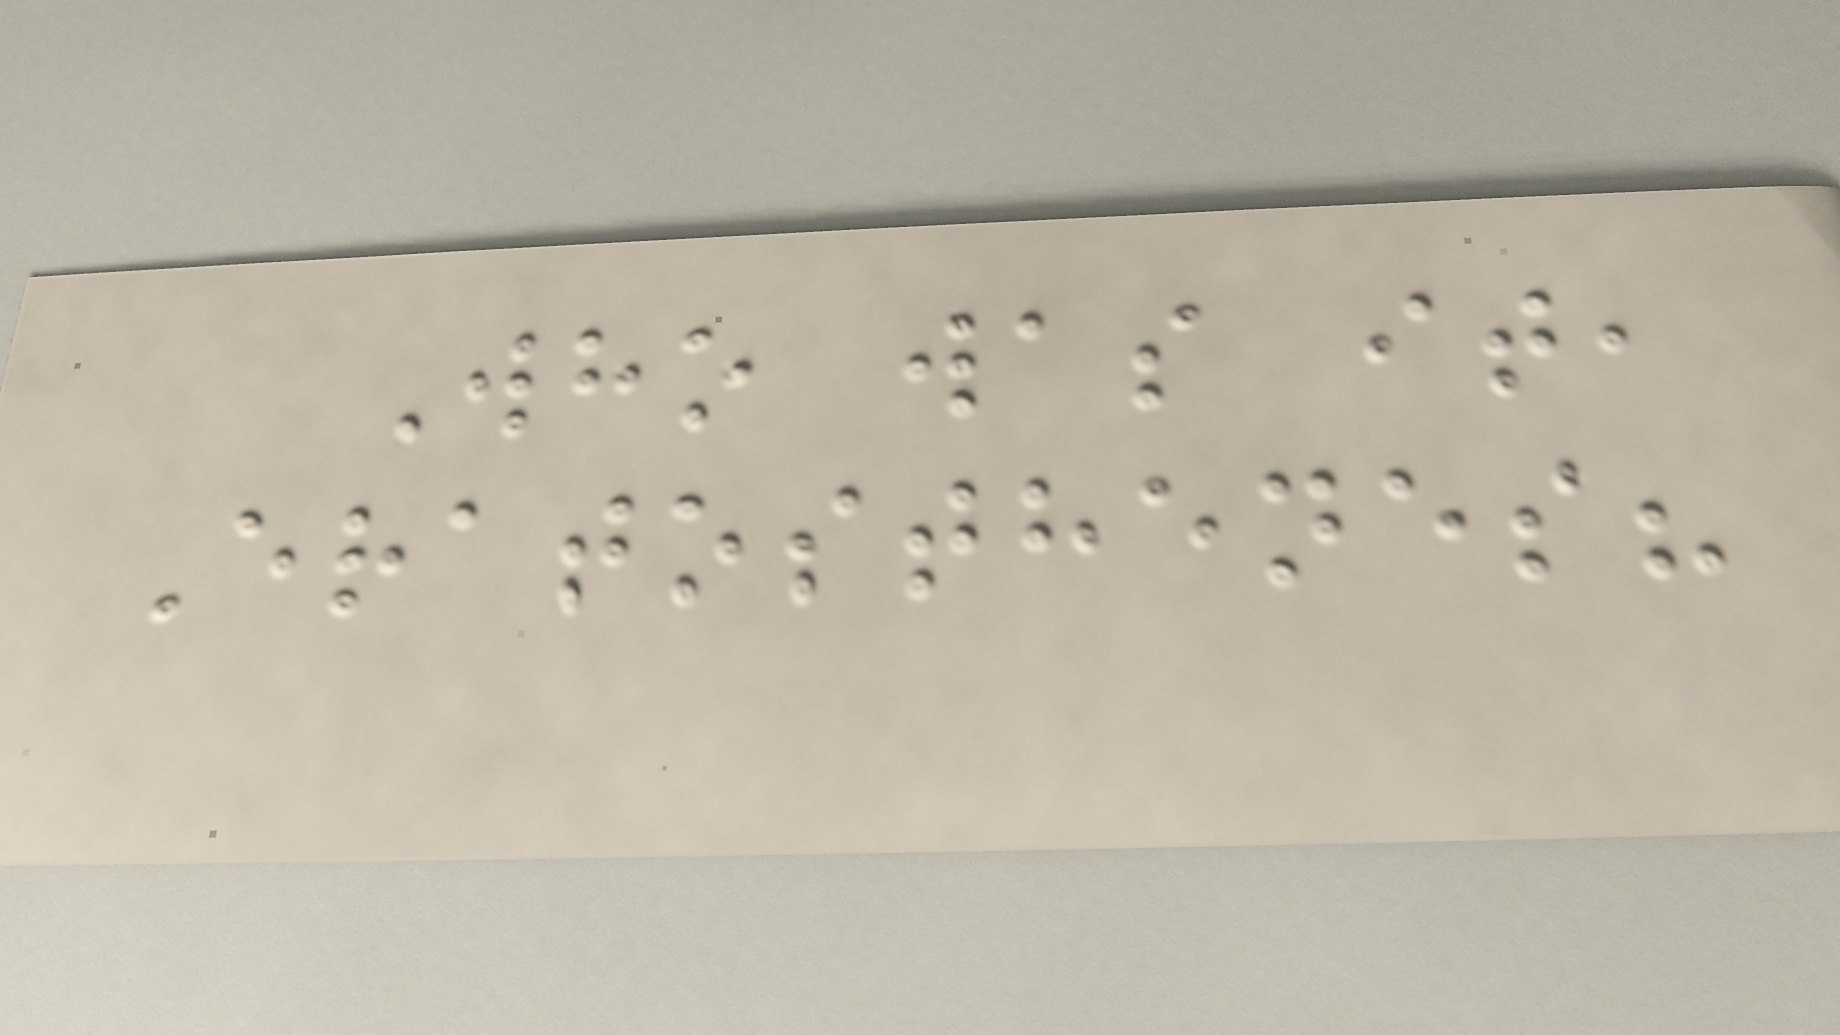Who was it,
Eratosthenes?
